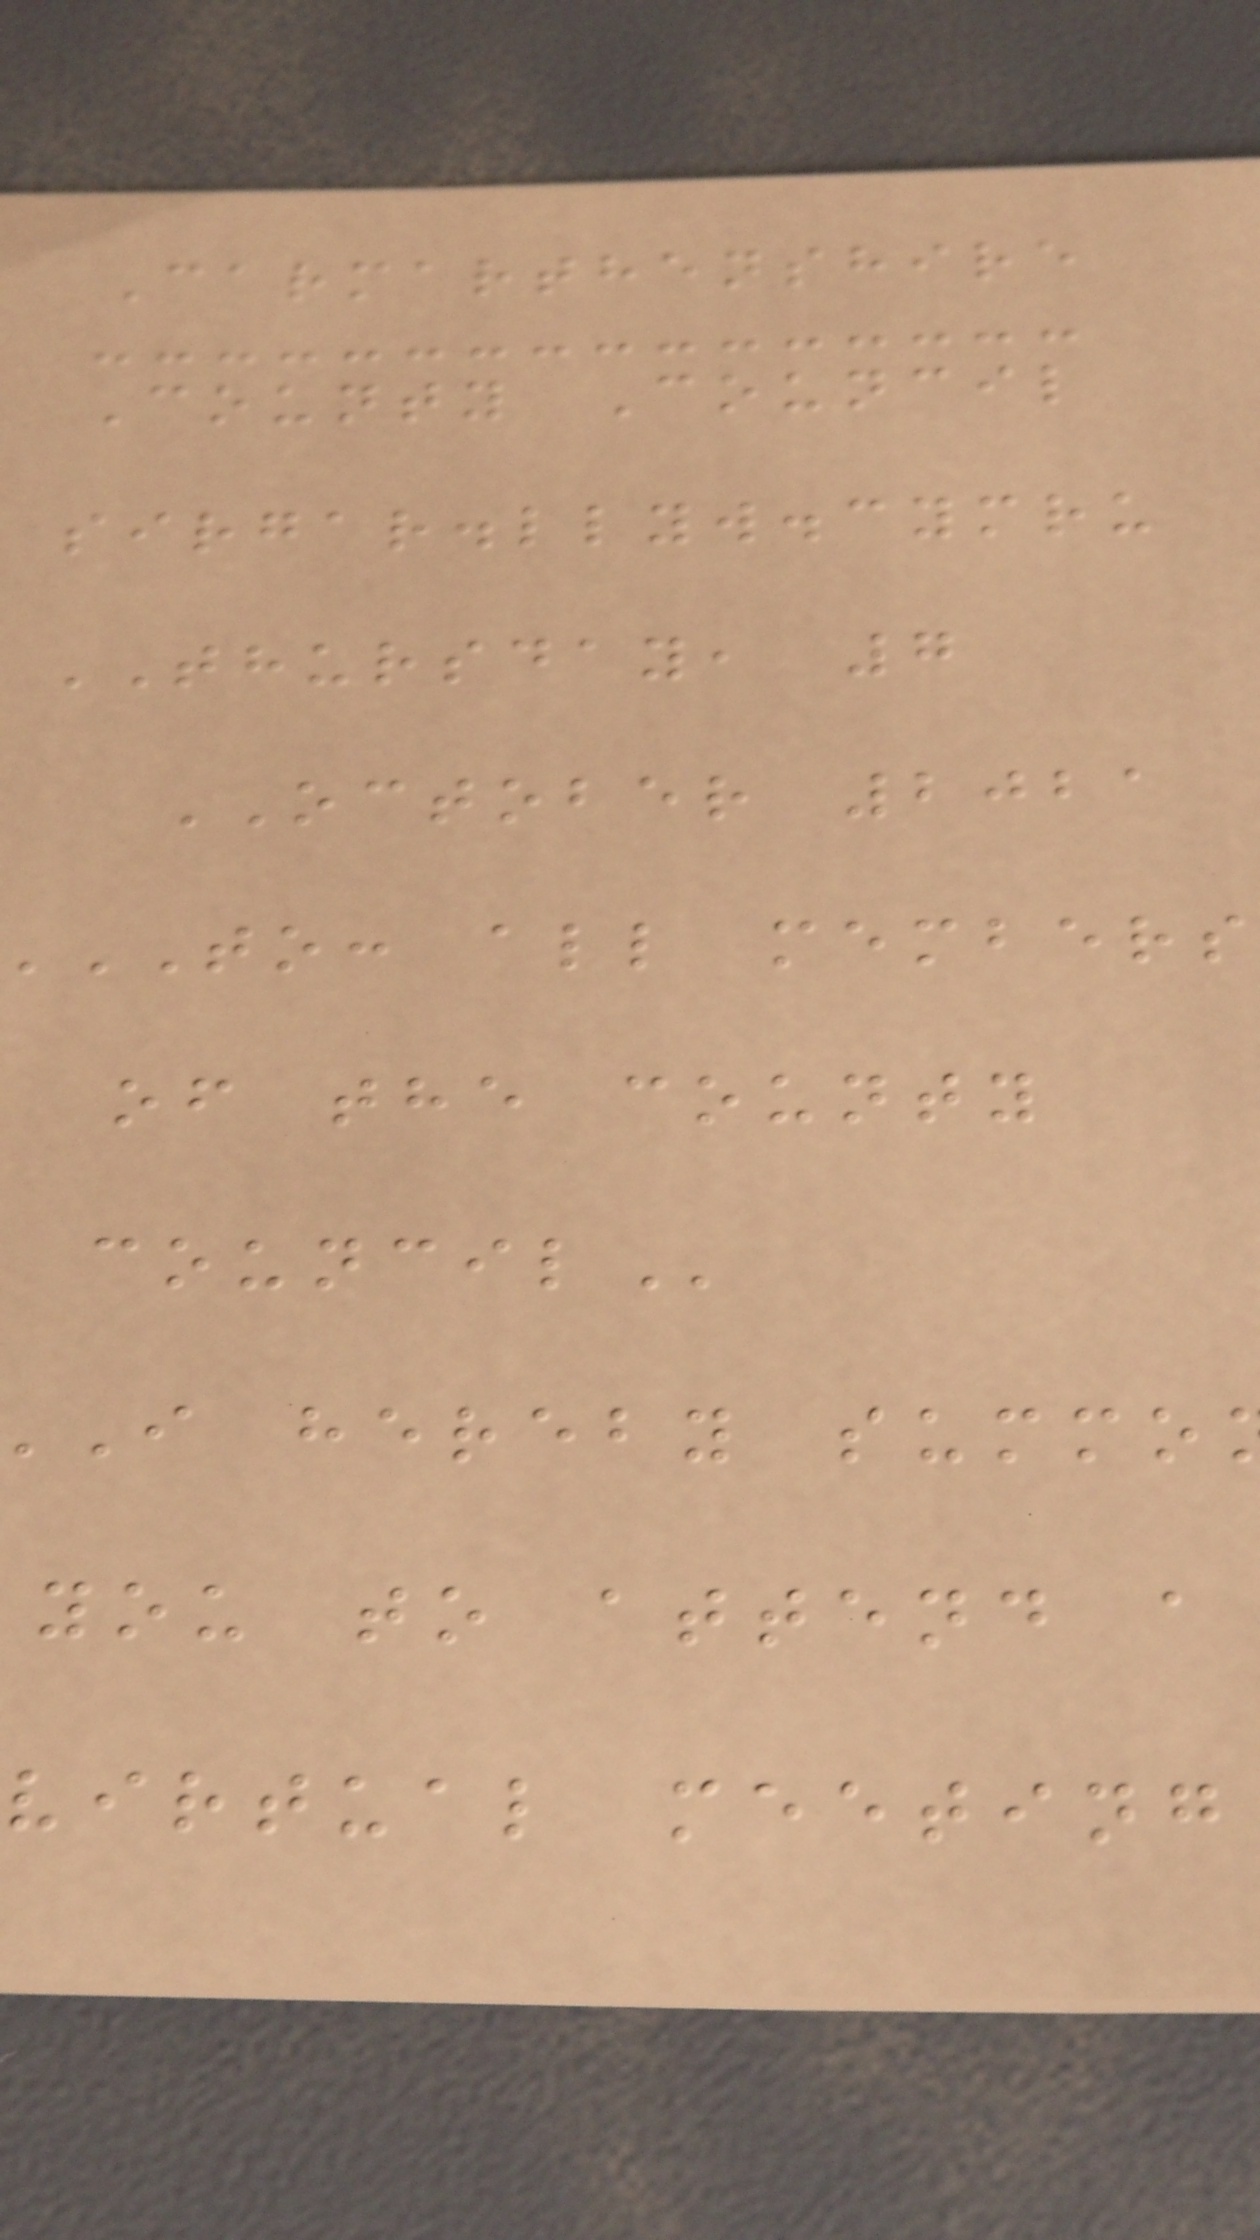Carmarthenshire
County Council
sirgar.llyw.cymru
THURSDAY, 7
OCTOBER 2021
TO: all members
of the county
I hereby
you to attend a
virtual meeting
